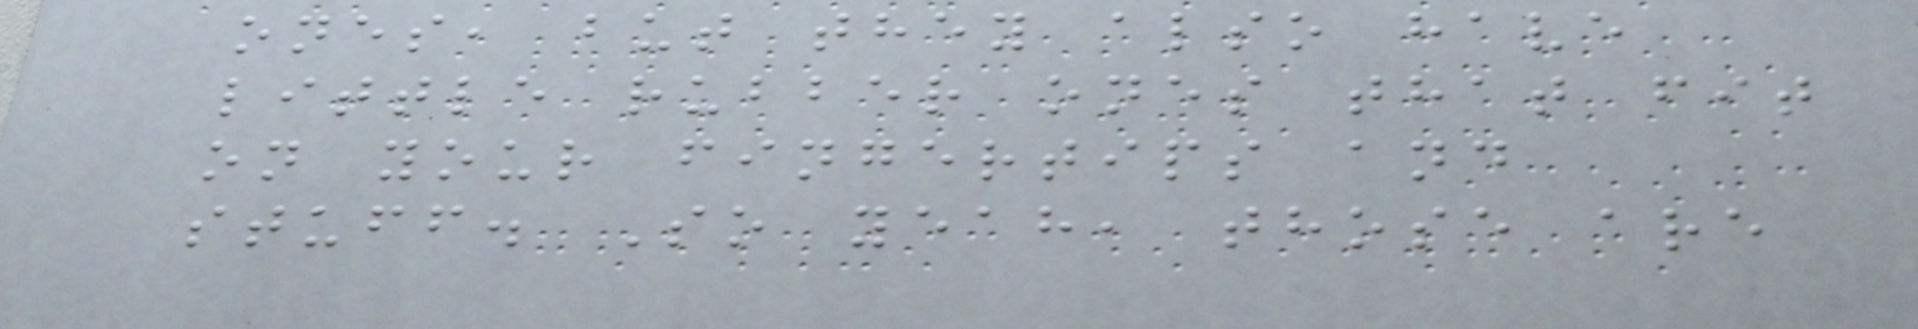ones, but they also have
little rubber ones that fit
on your fingertips and
stuff. So yeah, those are
